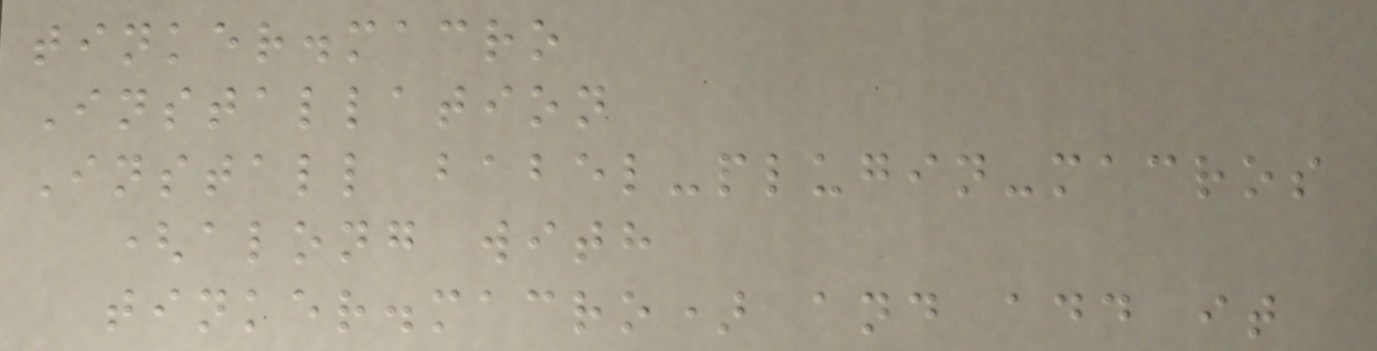tinker.macro
Installation
Install babel-plugin-macros
(along with
tinker.macro) and add it
